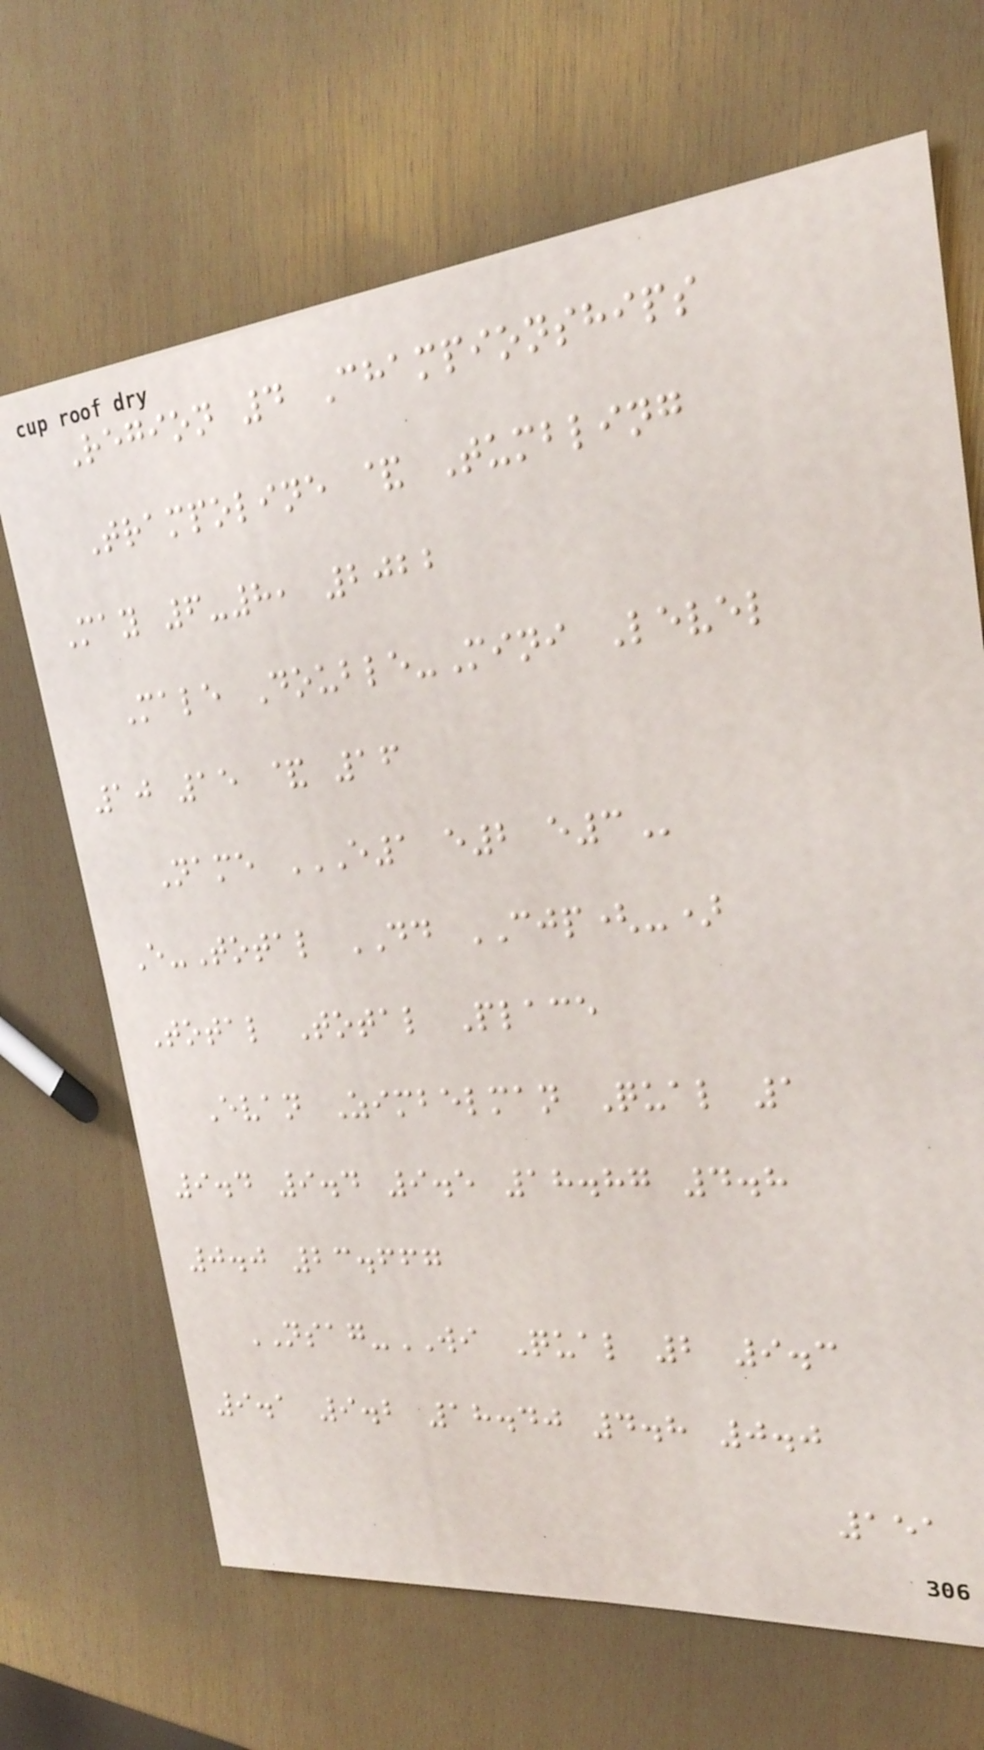Region 4 Championships
Trampoline & Tumbling
May 6-8, 2022
Male Double-Mini Level
10 15 & 16
Name E1 E2 E3
E-Total DD CJP(-)
Total Total Place
Evan Zimbelman Qual 1
9.4 9.4 9.5 18.87 4.8
0.0 23.667
NSAG-WI Qual 2 9.3
9.1 9.2 18.40 4.8 0.0
151
